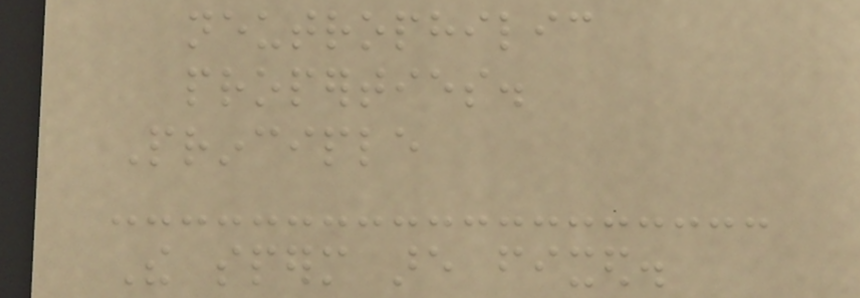neutrophilic
properties.
Principle
The sperm are fixed.
